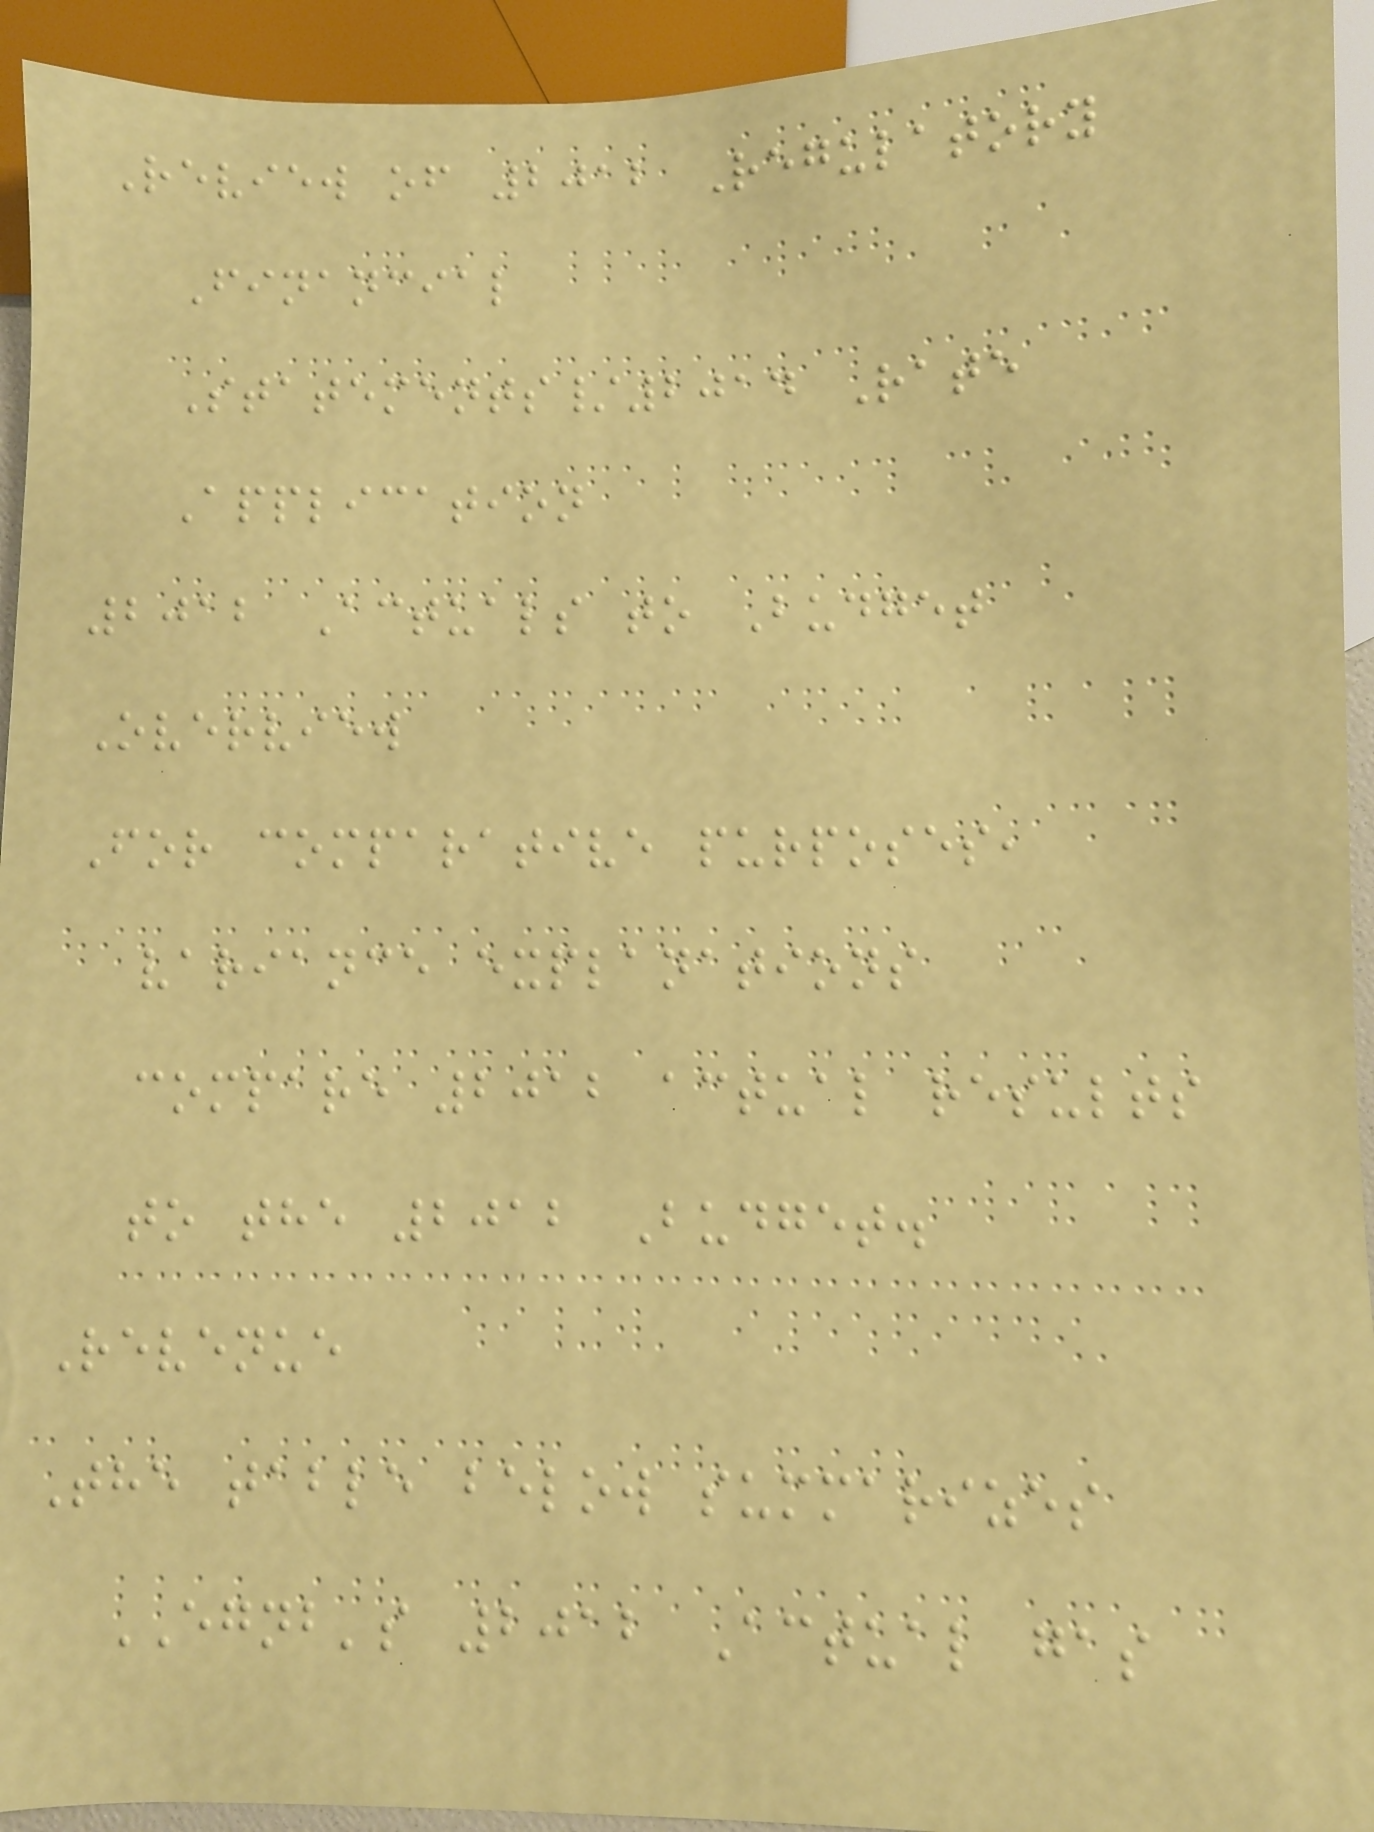Review of 2012 Regulatory
Financial
Statements/2014 Rate
Application
2012 Actuals to Budget
Overview
For comparative purposes,
variance explanations
compare 2012 actual results
to the 2012 Budget.
Revenue
The table below summarizes
EGNB's 2012 Actual gas
